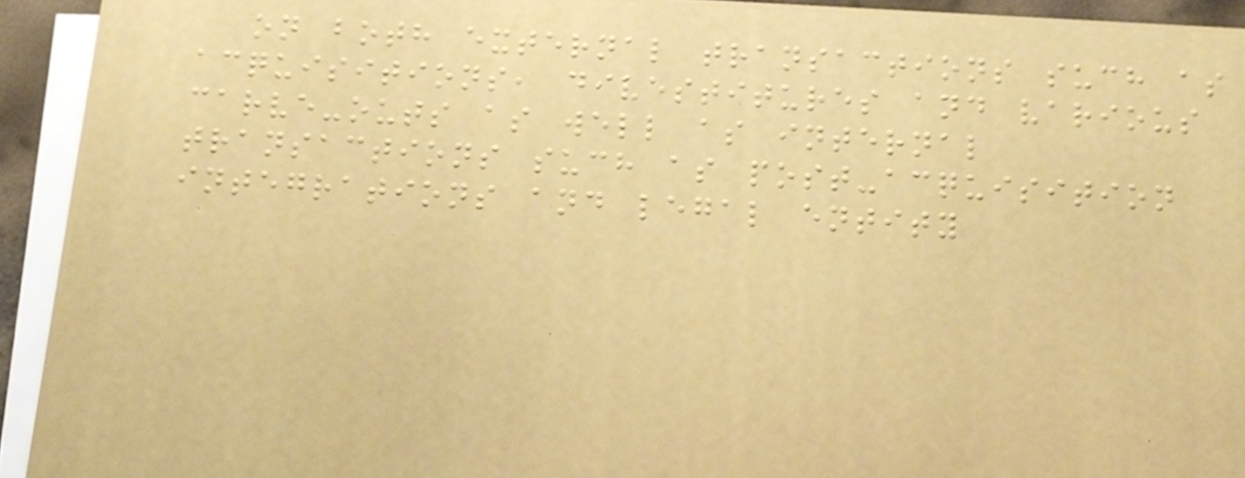on both external transactions such as
acquisitions, divestitures and various
carve-outs as well as internal
transactions such as post-acquisition
integrations and legal entity
